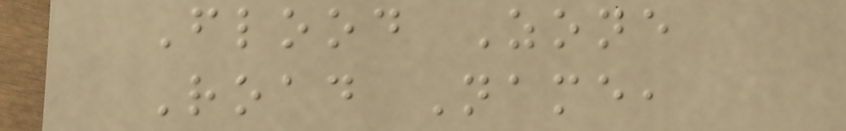Flood Zone
Road Name,
